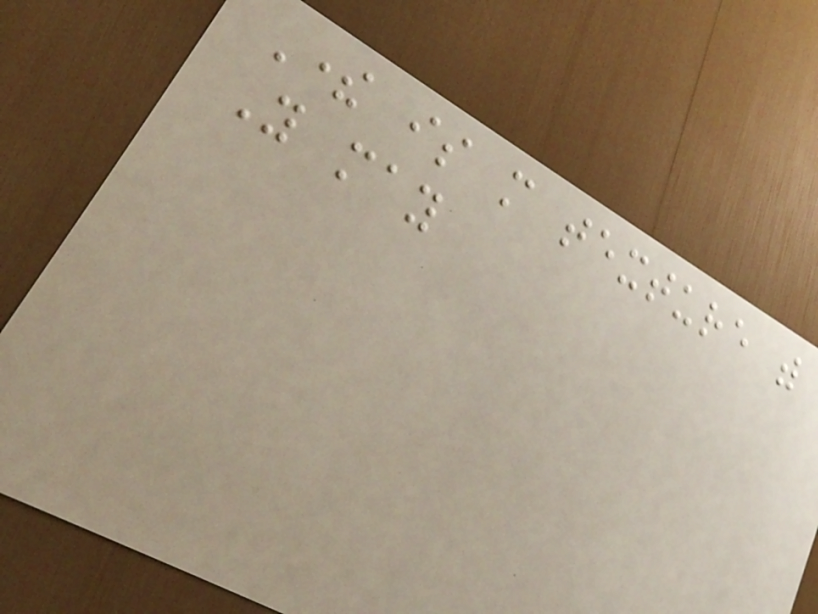There is more texture with
You may
